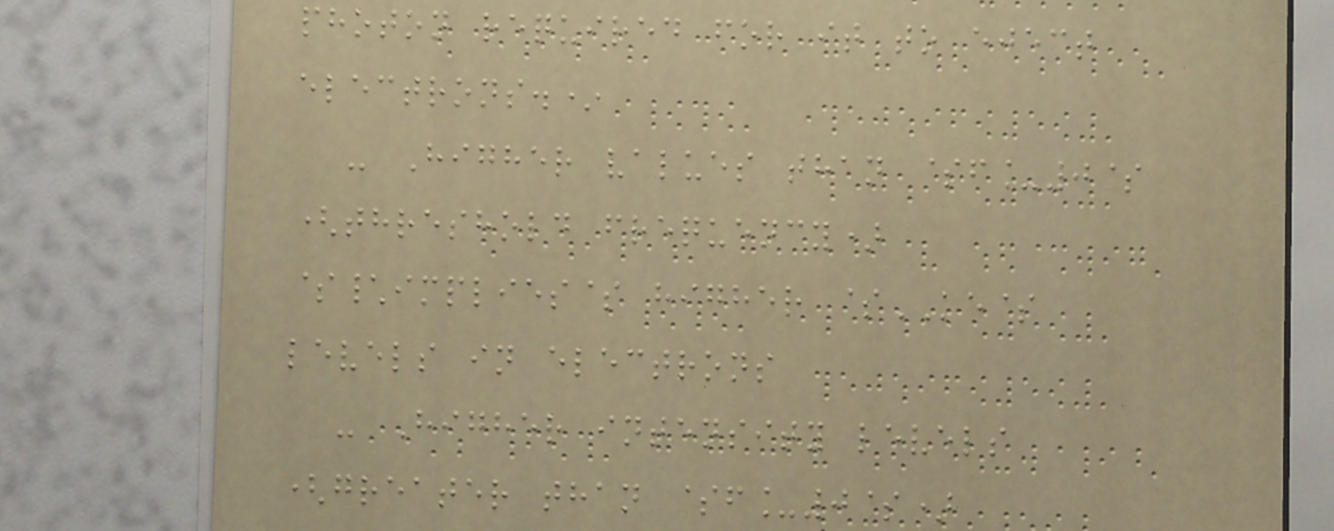photon required for it to eject
electrons.*
- Higher values than $f_0$
(threshold frequency)
$\implies$ higher $KE$
levels in electrons
- Higher intensity levels
(greater than $f_0$)
